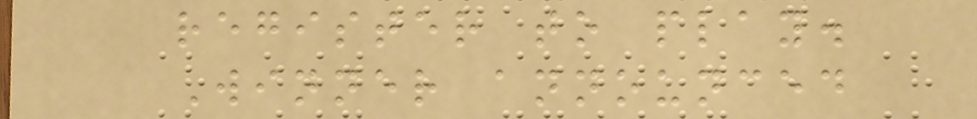register to play.
Winner announced
